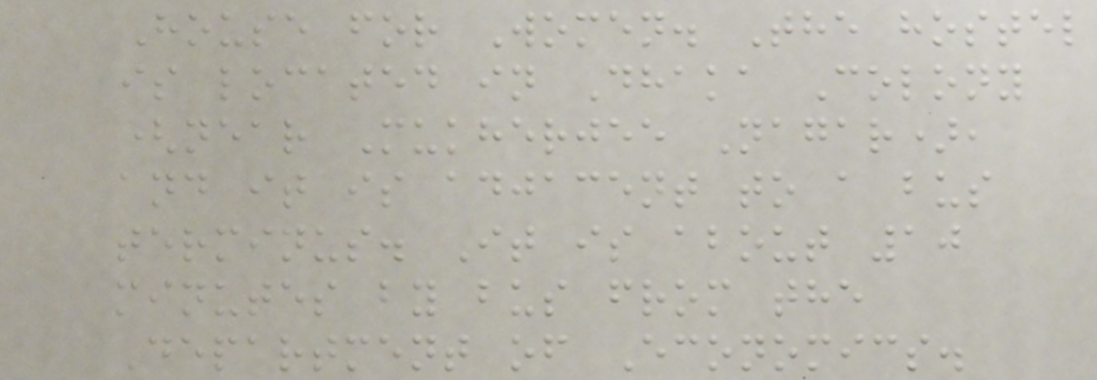House for Women. The hostel
is located in Dhaka Colony
(near Mukherjee Nagar),
and it is adjacent to a bus
terminus. It is about 10
minutes by bus from the
Department of Economics.
